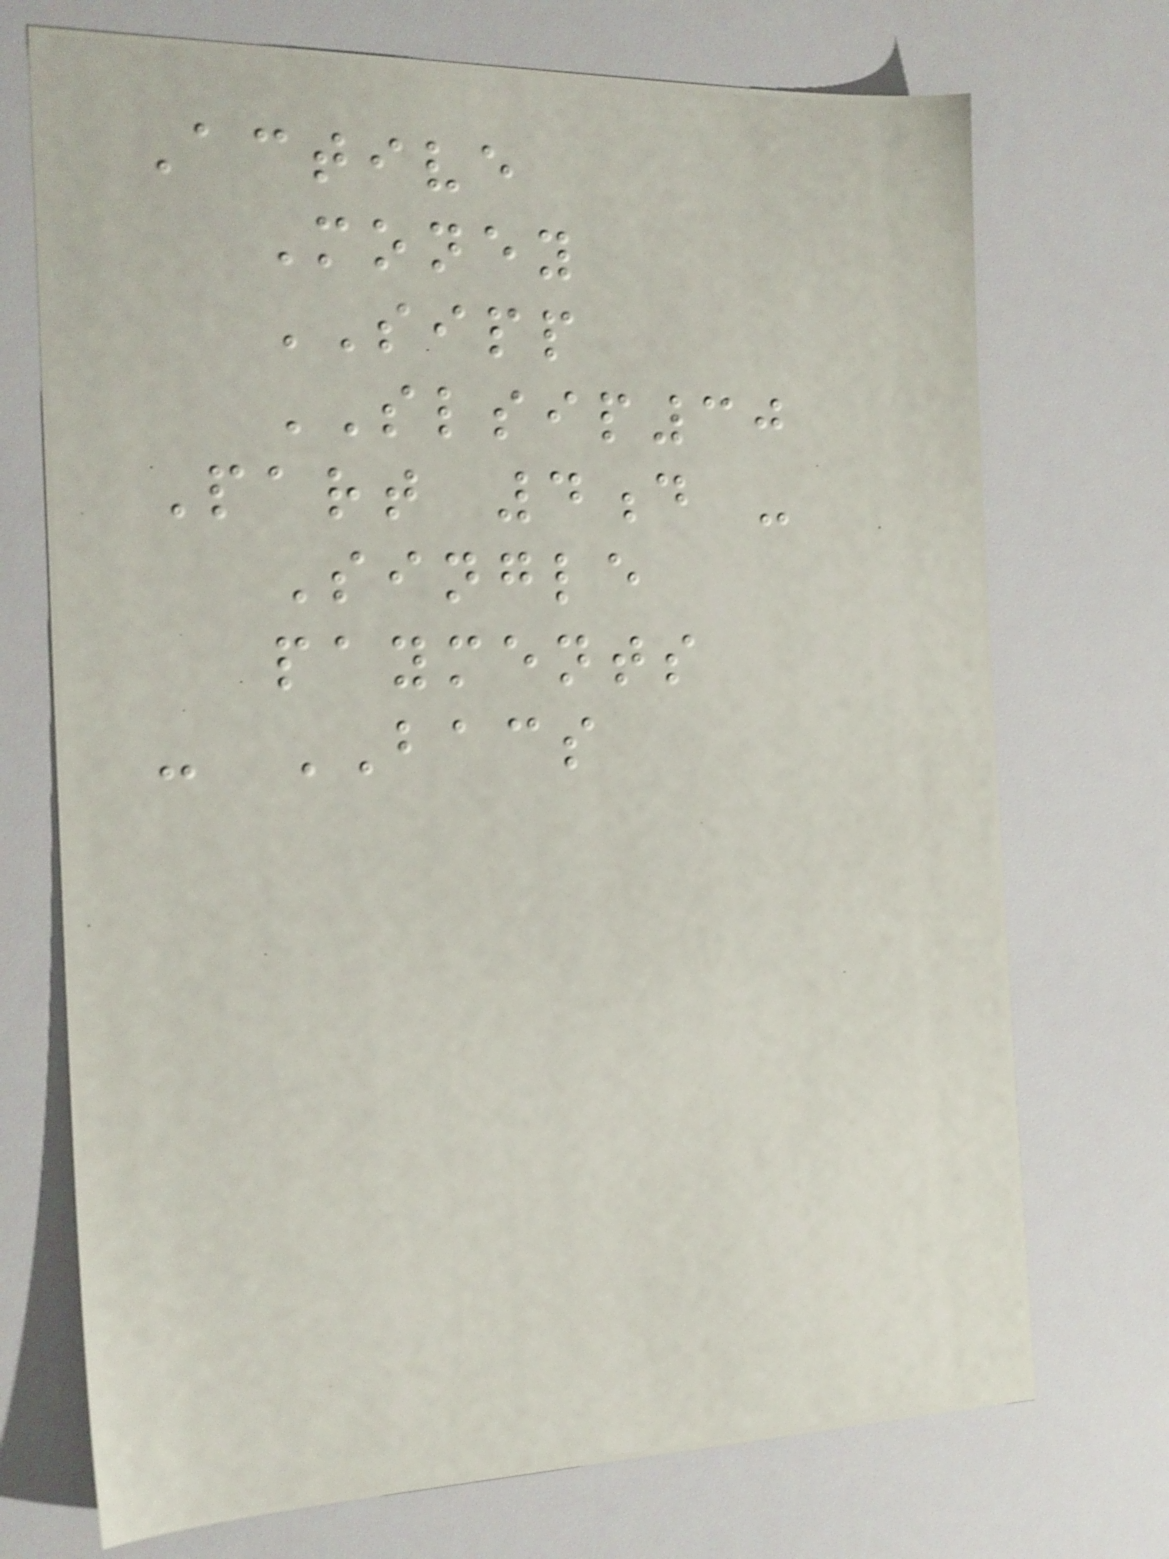Active
Money
SIPP
SLSIP30
Part 4d -
Single
payments
- BACS
